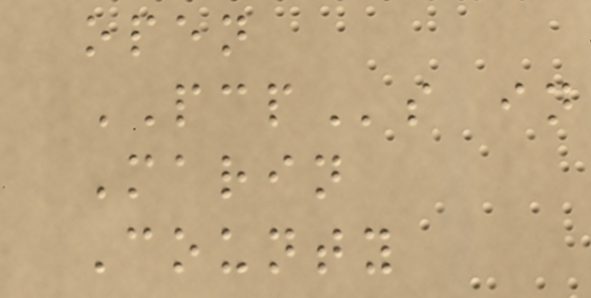open
PCPs in
Marin
County
